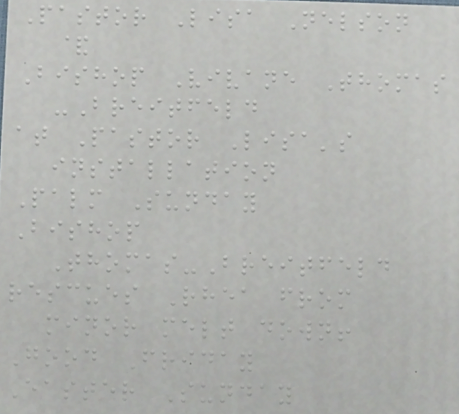Pastor Lisa Nelson
&
Bishop Vivane Thomas
-Breitfeld
at Pastor Lisa's
installation
Palm Sunday
Bishop
Thomas-Breitfeld
rescues Rhea from
minor melt down!
Good Friday
Easter Sunday
